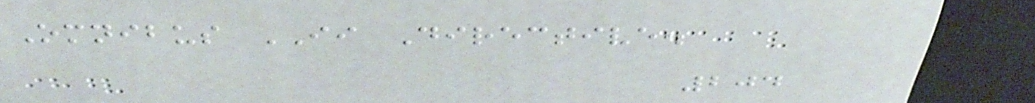Omnibus II Directive.
204
